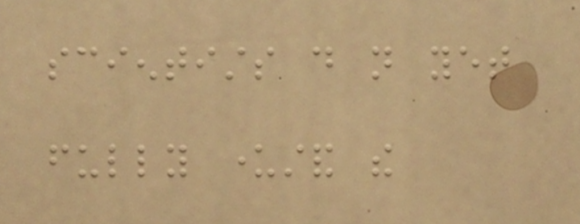scientists do not yet
fully understand the
